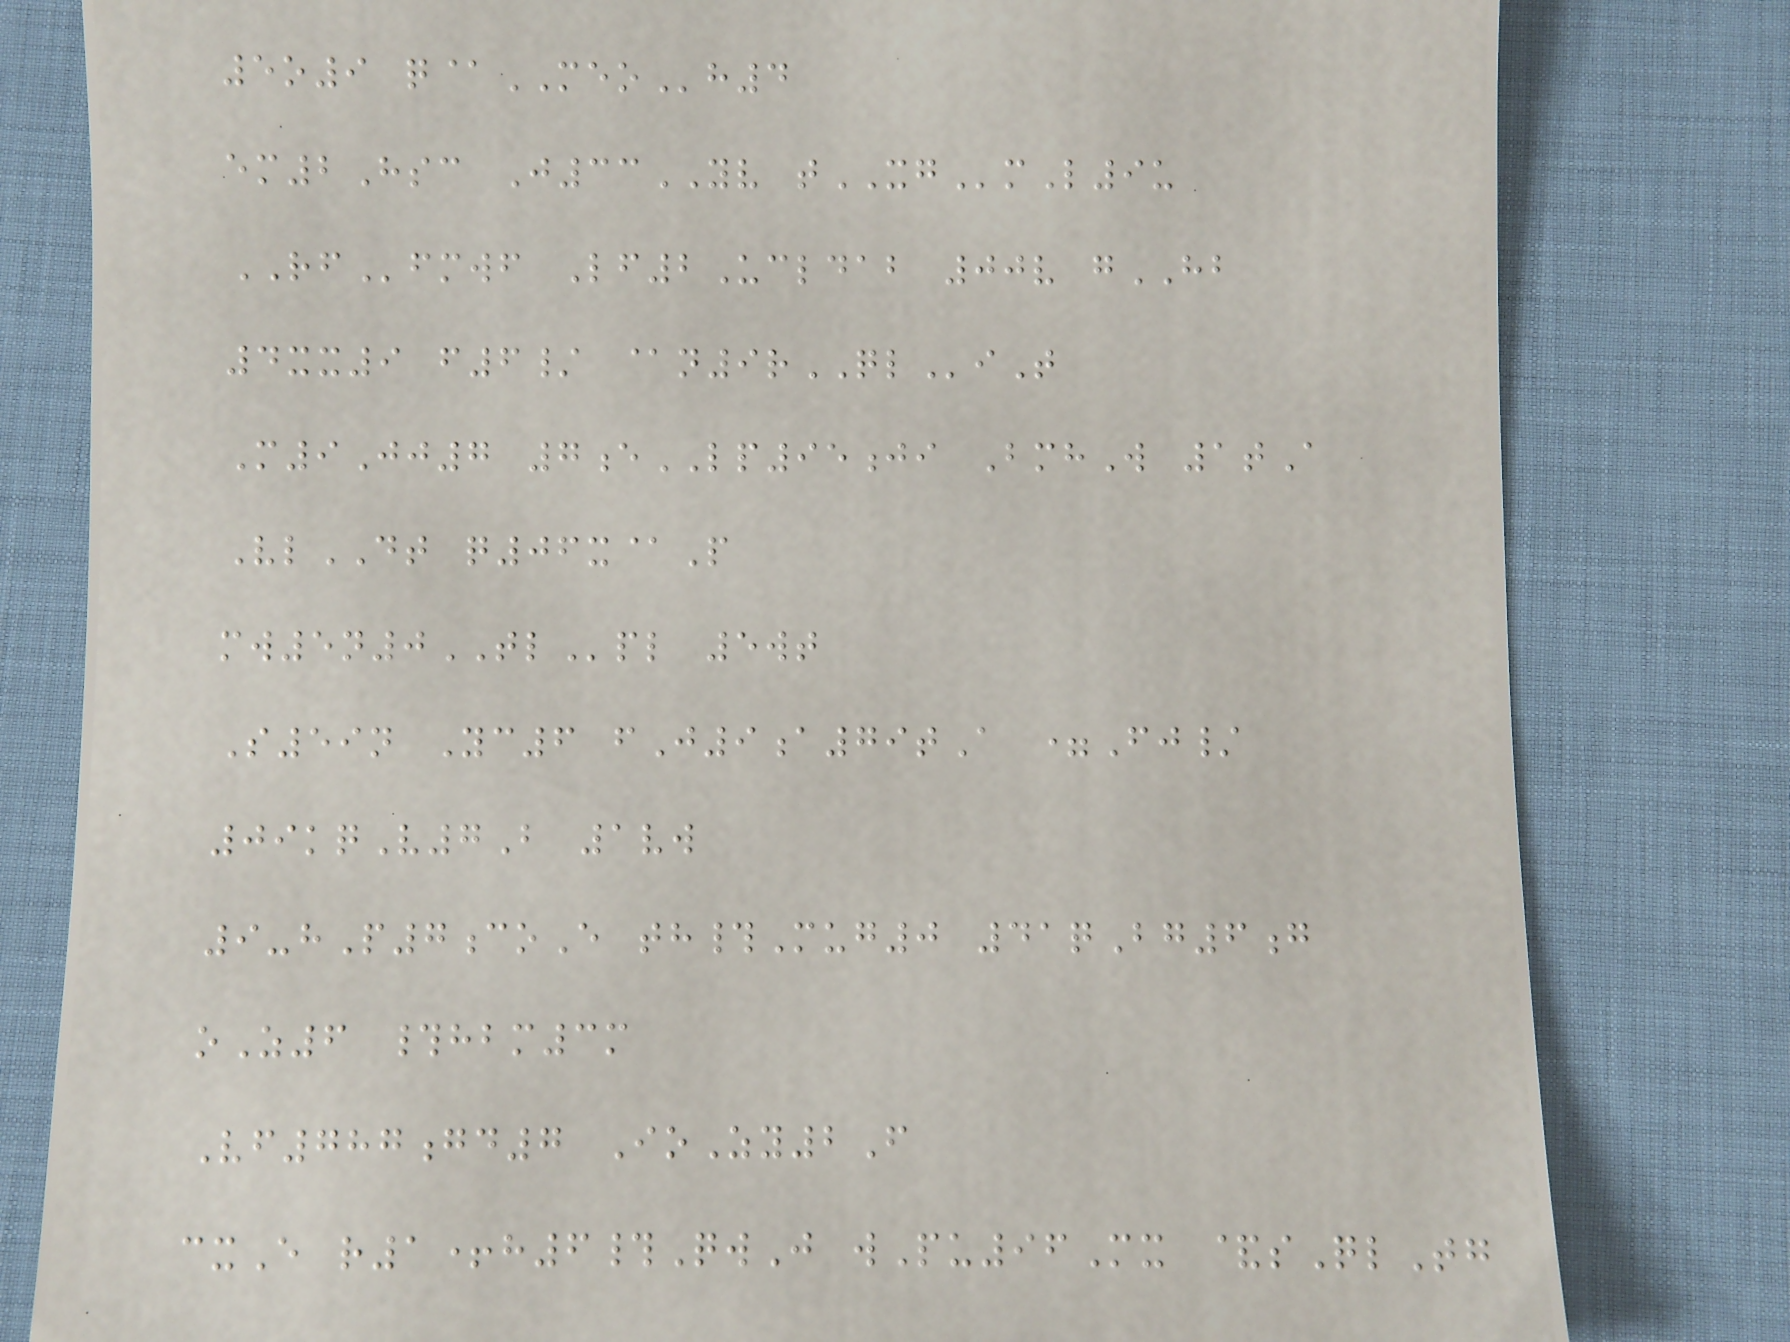5o9 q@MEOh4
em2Hsc J33YV tXGmL9u
RFfmwf Lf2Ucldab 00v gHB
4xx9 f6/ @n9rQLiT
M9Jj7 7eLP95ji BmhW 1tA
VlDT q06x@P
mw5n0TLpl 5wt
S59n Yc6 fJ9a79tA =Fj/
09kqV7B 1vw
9-hP7coE th#Mug0 41qBg6g
oZ6 #hbm3m
Vf787gd7 IoZy2F
cxE r1+h6#QwJ wPu96Mx &sQlTg
